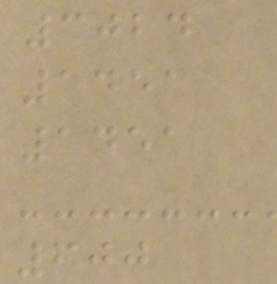3024
1451
1451
600
